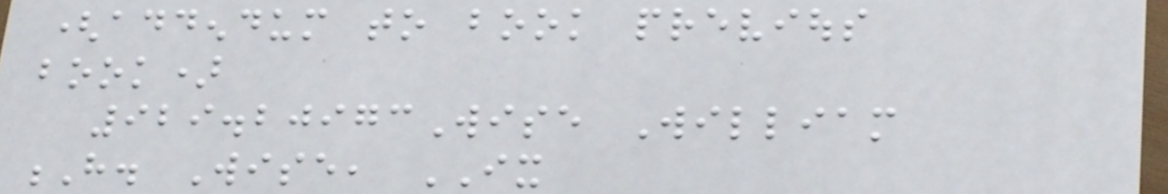(addendum to book previous
book)
929.20973Wise William
H. Wise, IX
